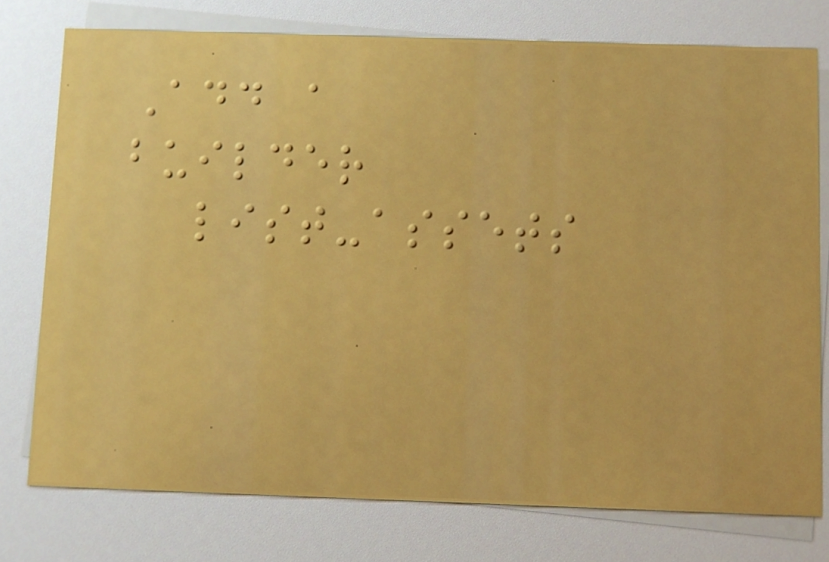Add a
builder
list-assets
